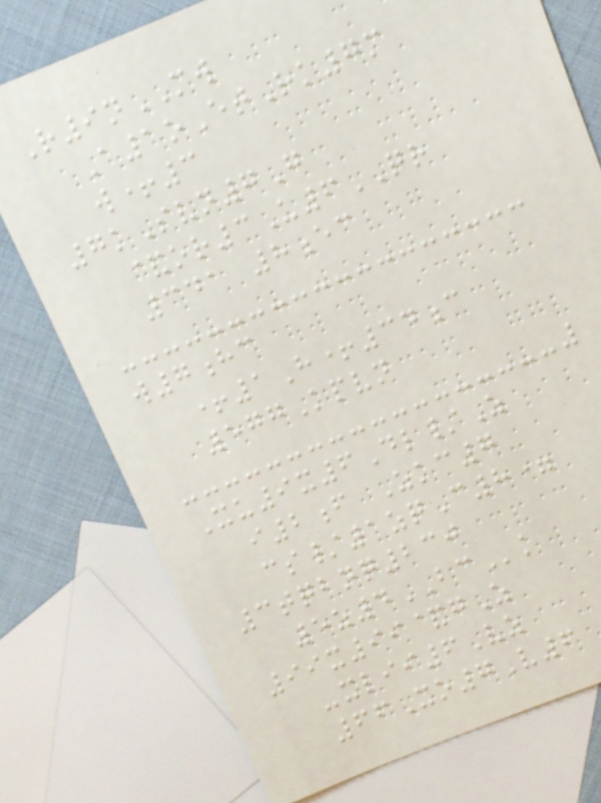R9nMW
A1oEtRk7m
w+3
7kSvn7G
&or3U6QR
341 8ec
w7hc
+1H+34c
577Kpvn
Xu9x6Dl/Z
i2f Zkc7
cs/1zqC8=
3tqbnq230
5z4BCk
99x99&gZ
-xlii6Vz
66Xo7V6
